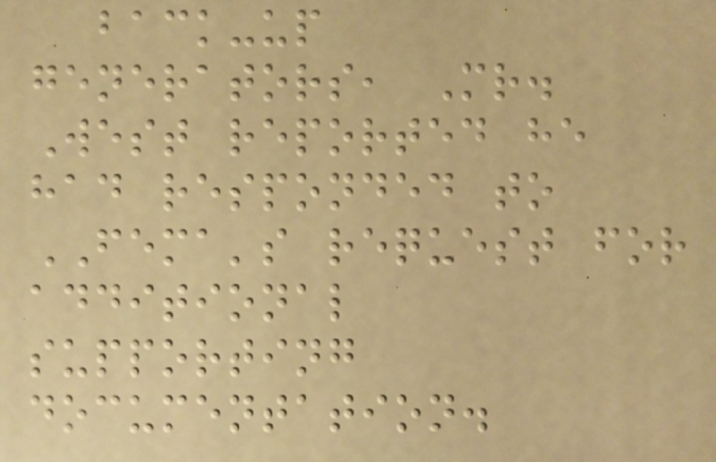back-up
generators, Mr.
West reported he
had responded to
FEMA's request for
additional
supporting
documentation.
